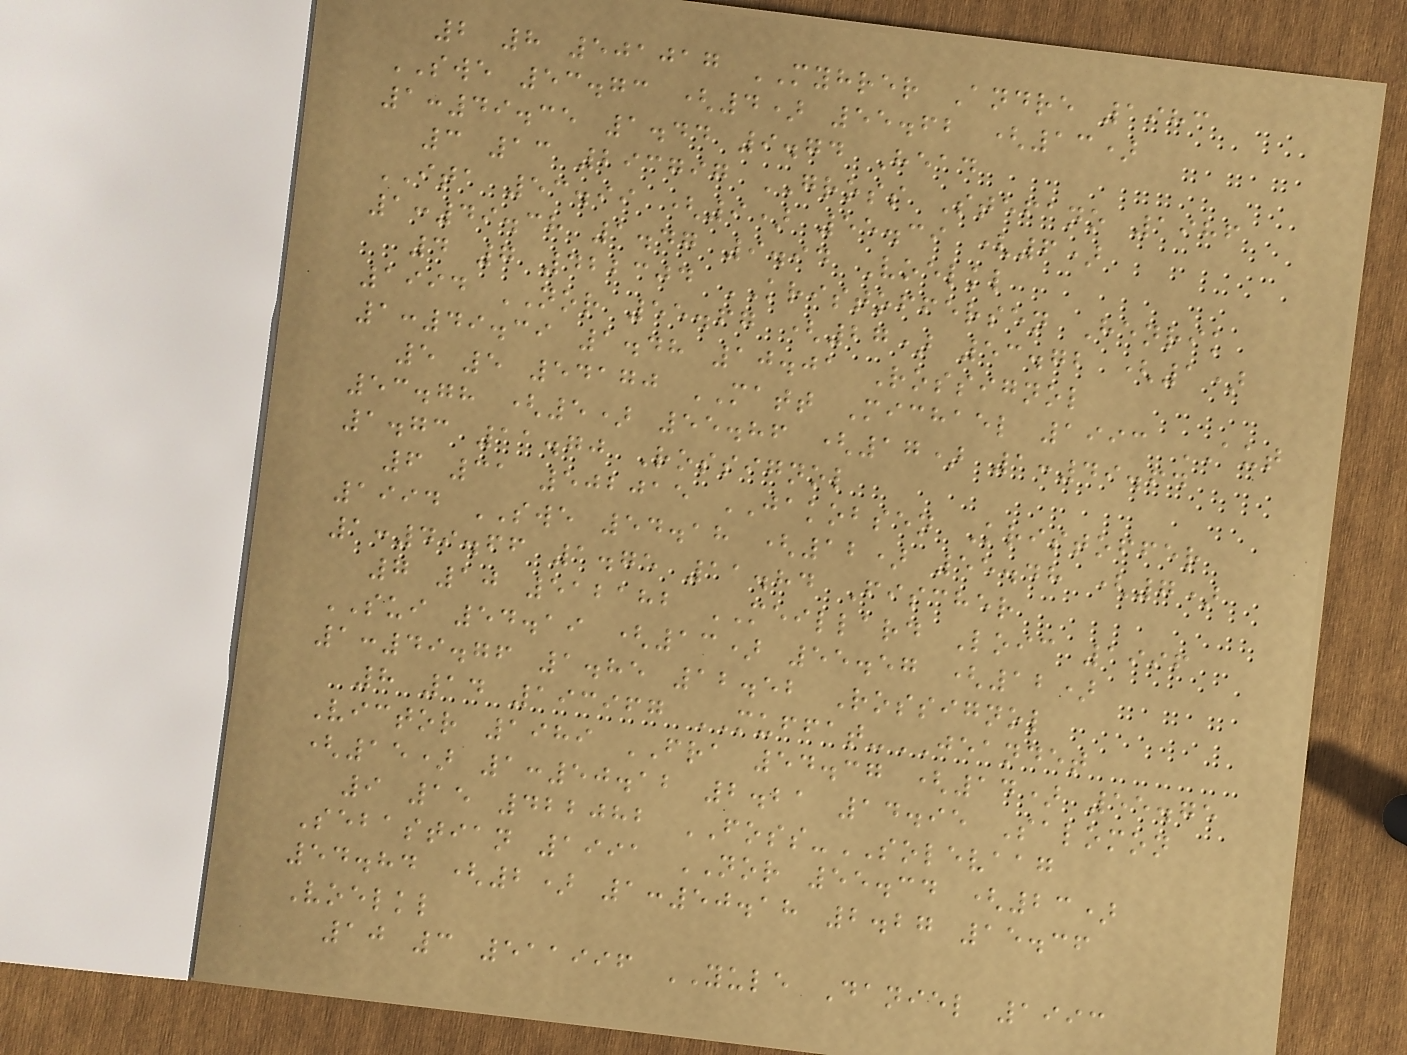2 8 501017 MYHRER Andre 1983
SWE 53.73 (4) 55.62 (13)
1:49.35 1.44 9.74 Head
3 13 293797 GROSS Stefano 1986
ITA 53.99 (9) 55.39 (6)
1:49.38 1.47 9.94 Voelkl
4 7 422304 KRISTOFFERSEN Henrik
1994 NOR 55.67 (27) 53.72 (1)
1:49.39 1.48 10.01 Rossignol
5 5 54170 MATT Michael 1993 AUT
53.78 (5) 55.86 (17) 1:49.64
1.73 11.70 Rossignol
6 31 502015 JAKOBSEN Kristoffer
1994 SWE 54.18 (12) 55.48 (7)
1:49.66 1.75 11.84 Fischer
7 10 512182 MEILLARD Loic 1996
SUI 54.19 (13) 55.57 (12)
1:49.76 1.85 12.52 Rossignol
8 14 193967 MUFFAT-JEANDET
Victor 1989 FRA 54.37 (14) 55.75
(15) 1:50.12 2.21 14.95 Salomon
9 15 422082 FOSS-SOLEVAAG
Sebastian 1991 NOR 55.34 (23)
54.84 (2) 1:50.18 2.27 15.36
Voelkl
10 3 511996 YULE Daniel 1993
